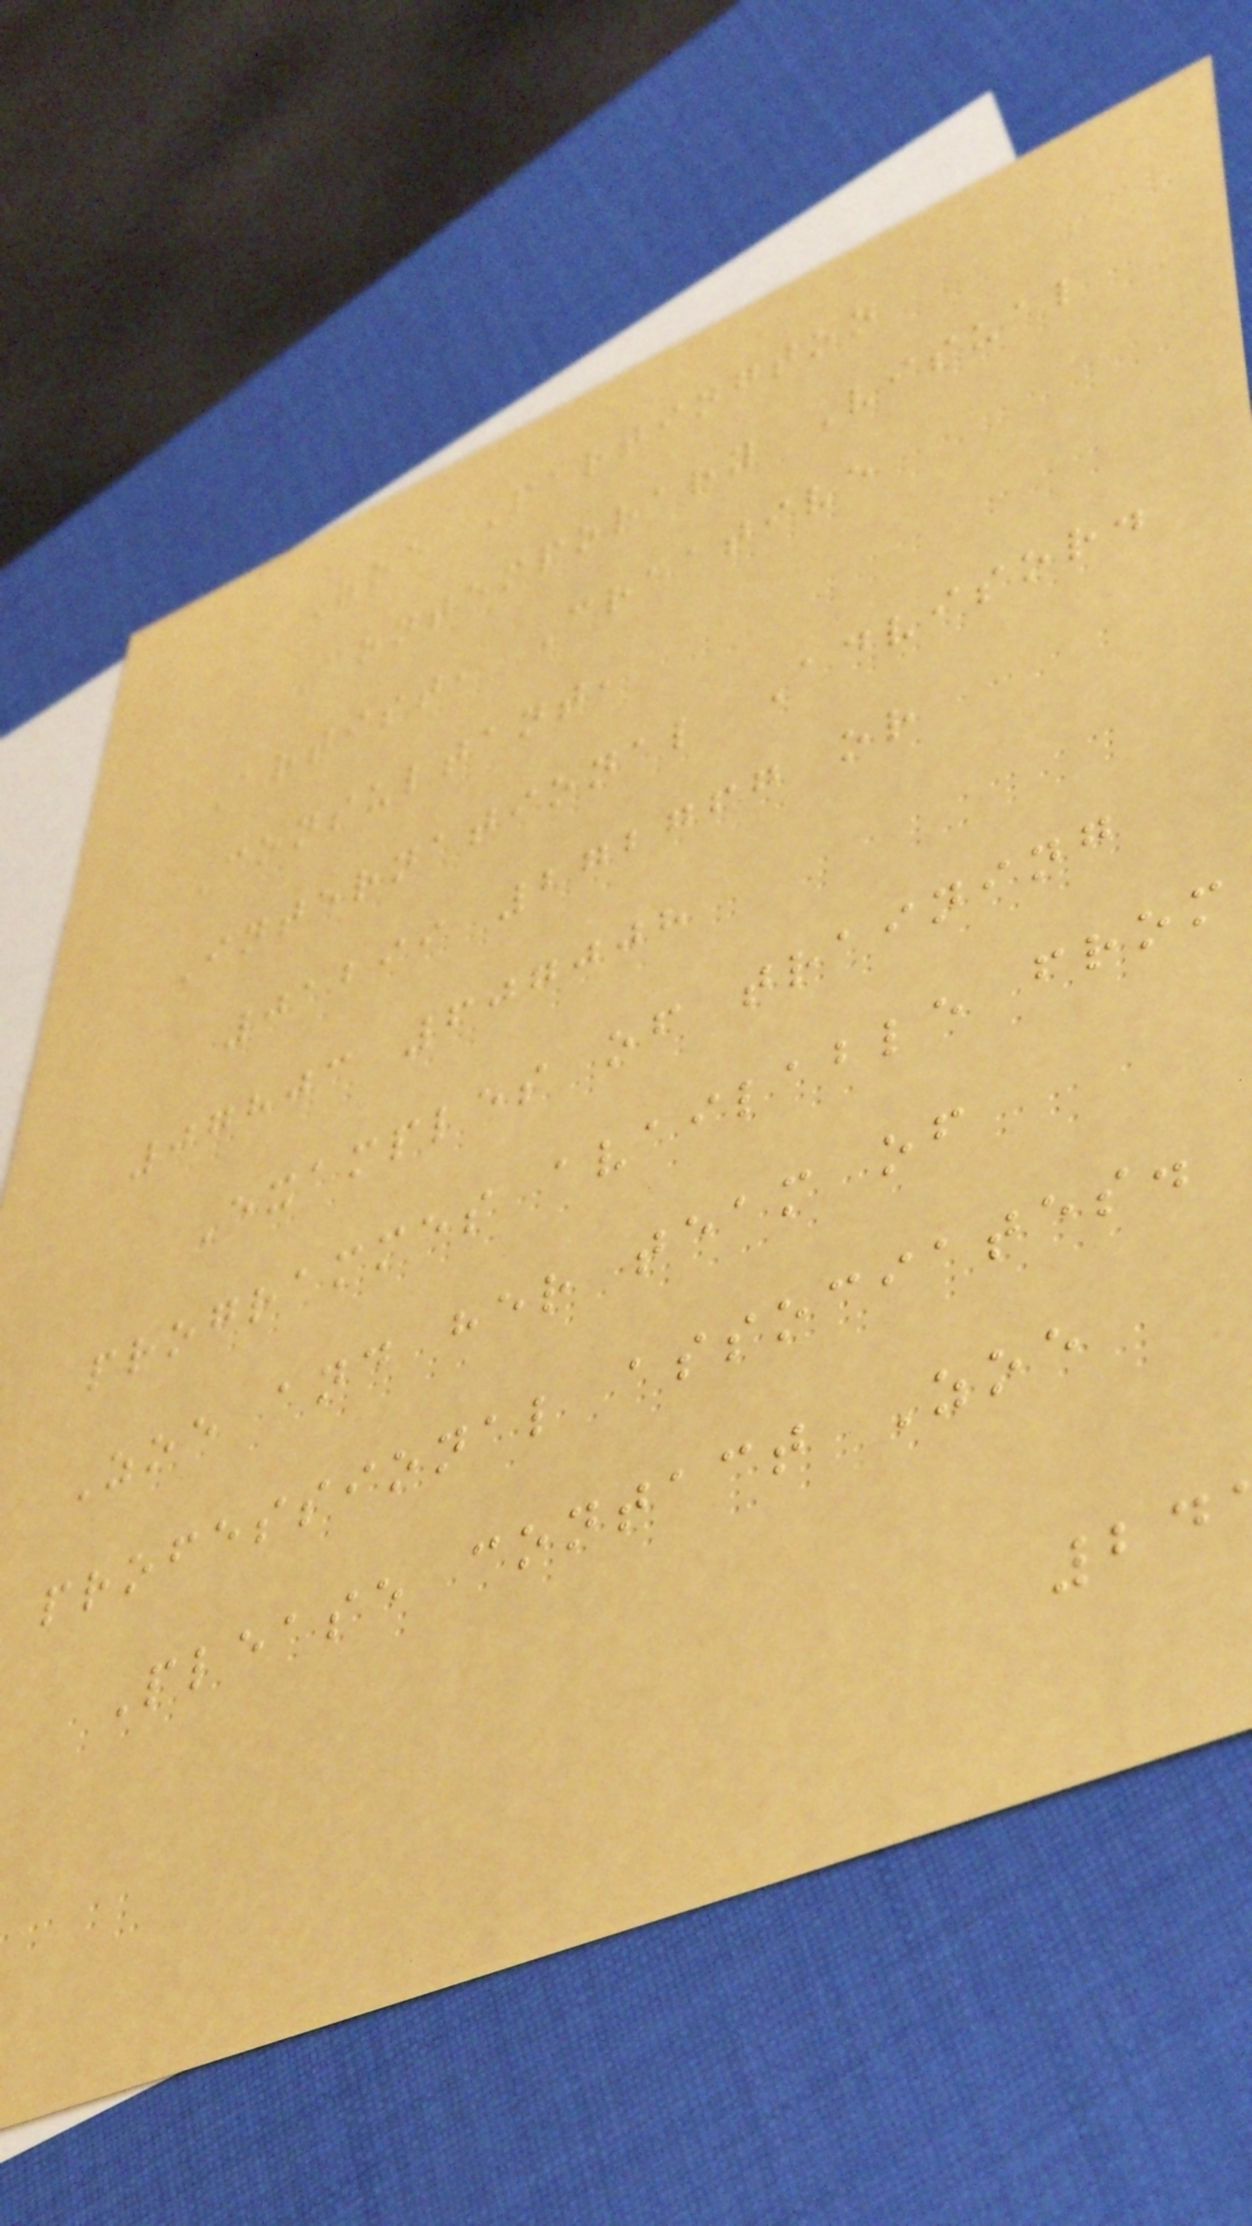Zoe Partington
Contemporary Visual
Artist, Creative
Consultant,
International Advisor.
01299 272767 or
07803 607008
Examples of training
programmes available from
Zoe and her team of
professional associates.
Please contact Zoe
